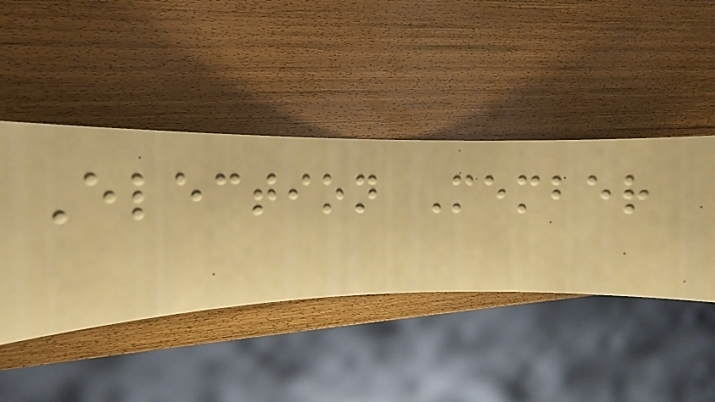Election Member
